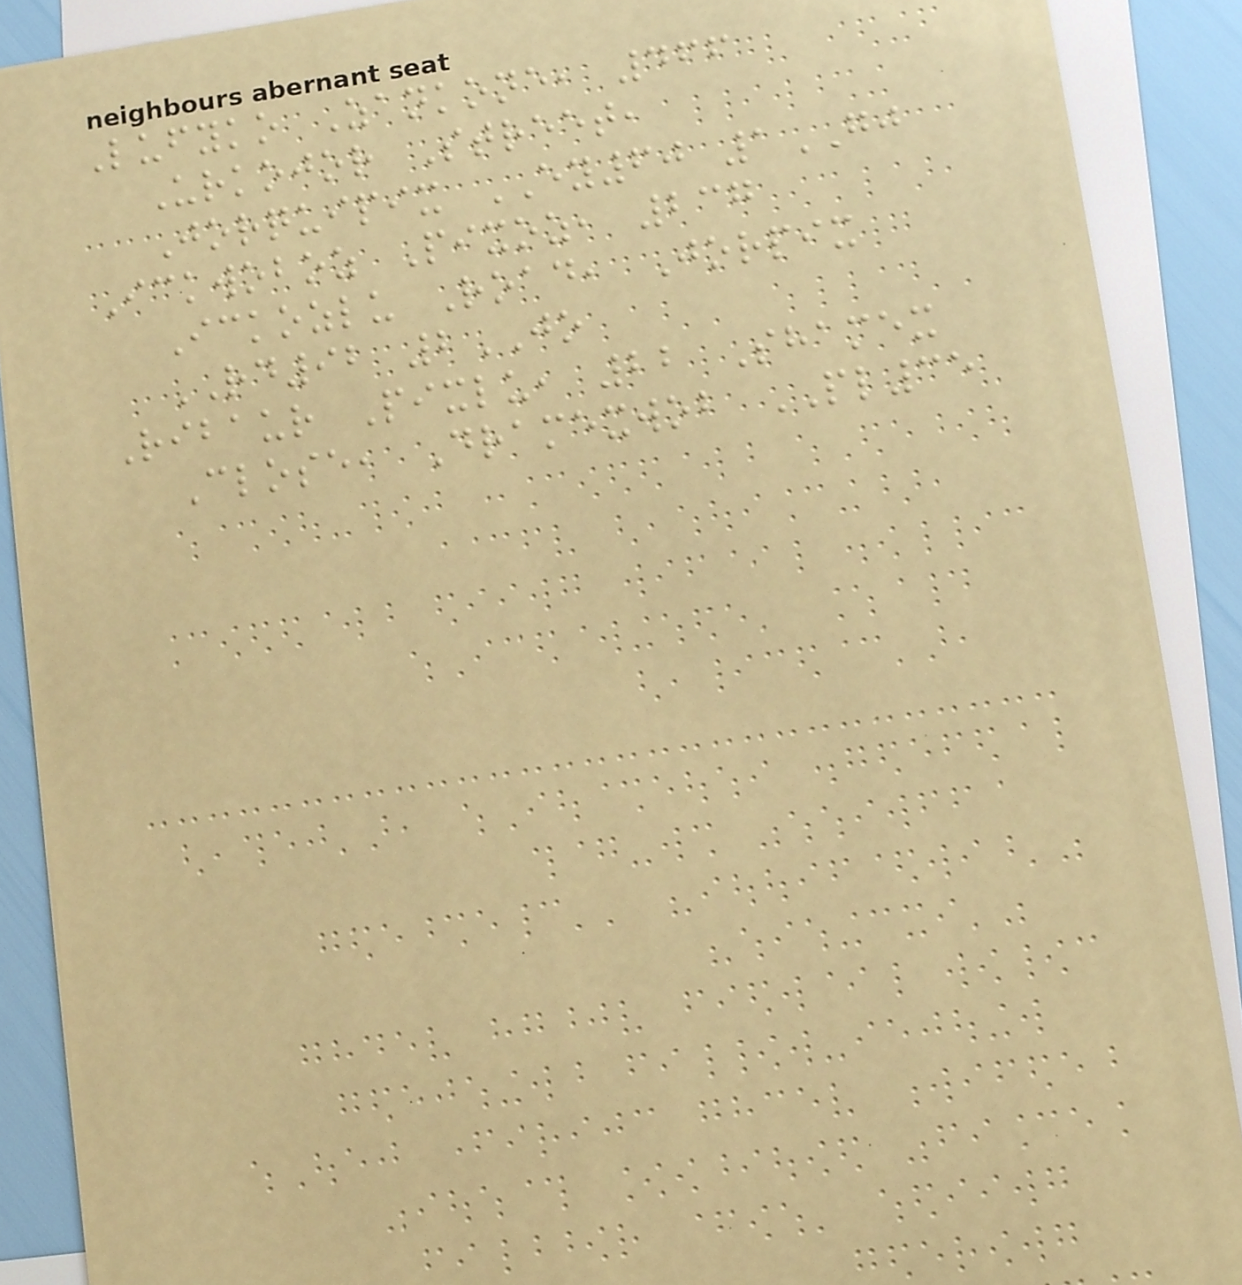Lufyko Zankone, 466
Urkojor Street,
Jorquipix EY60 1GJ
Ickwoboz Pixoz, 237
Ickozlu Road, Jorpix
RD92 2JO
Ribaur Pixlu, 22 Shamex
Close, Dramexwob PL35
